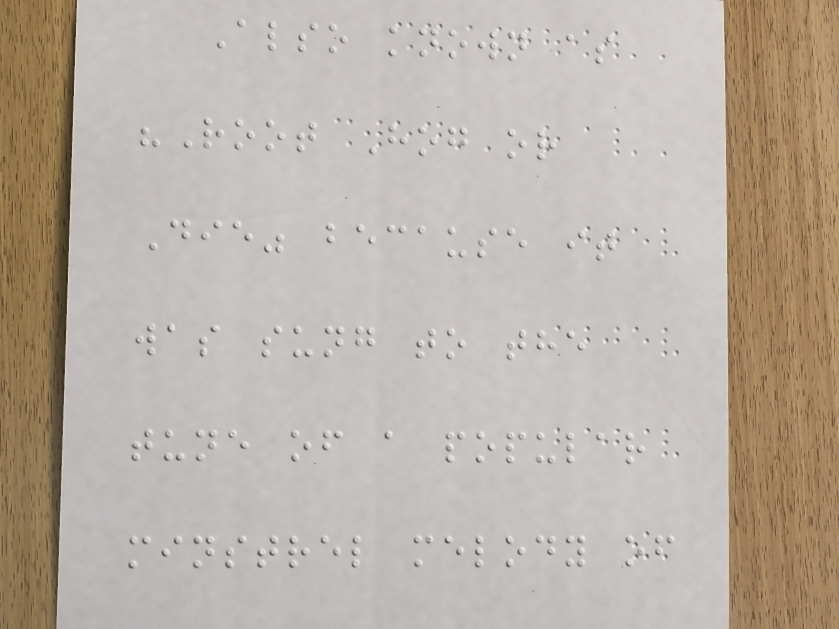Also known as
"Root Hog or
Die" because it
was sung to the
tune of a popular
minstrel melody of
